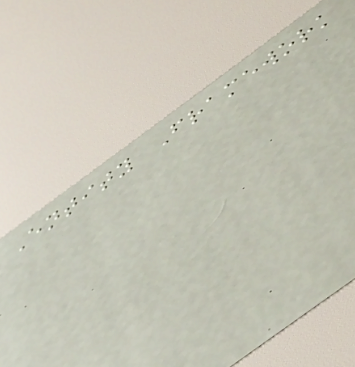Entity Framework
